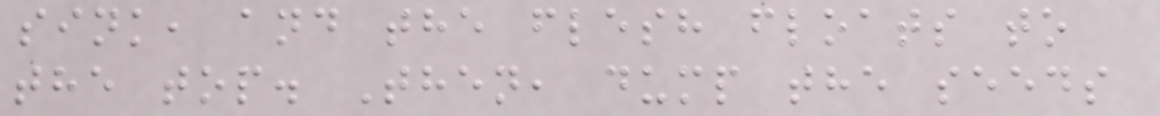sink, and the flesh floats to
the top. Then, dump the seeds
